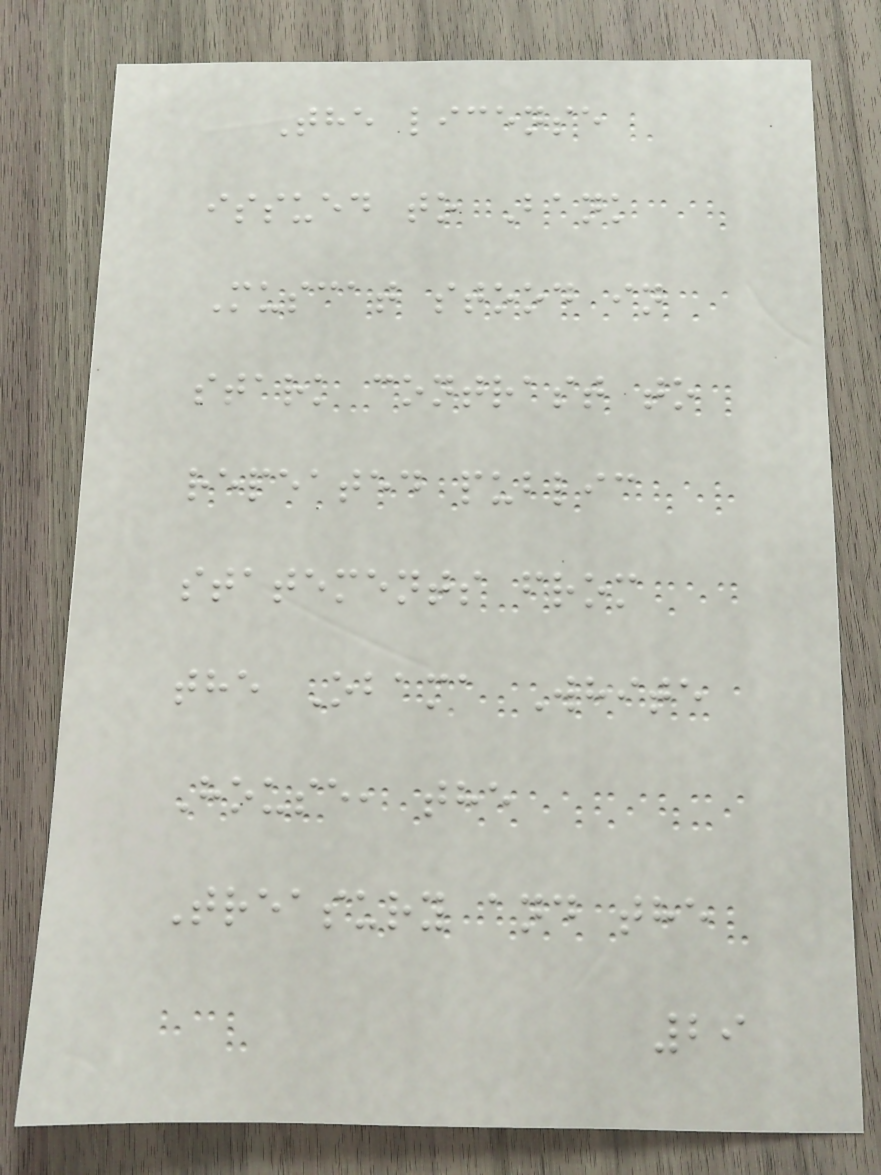The license
issued to Bank
Muscat stood in
stark contrast to
repeated public
statements from
the Obama White
House, the
Treasury and the
29
